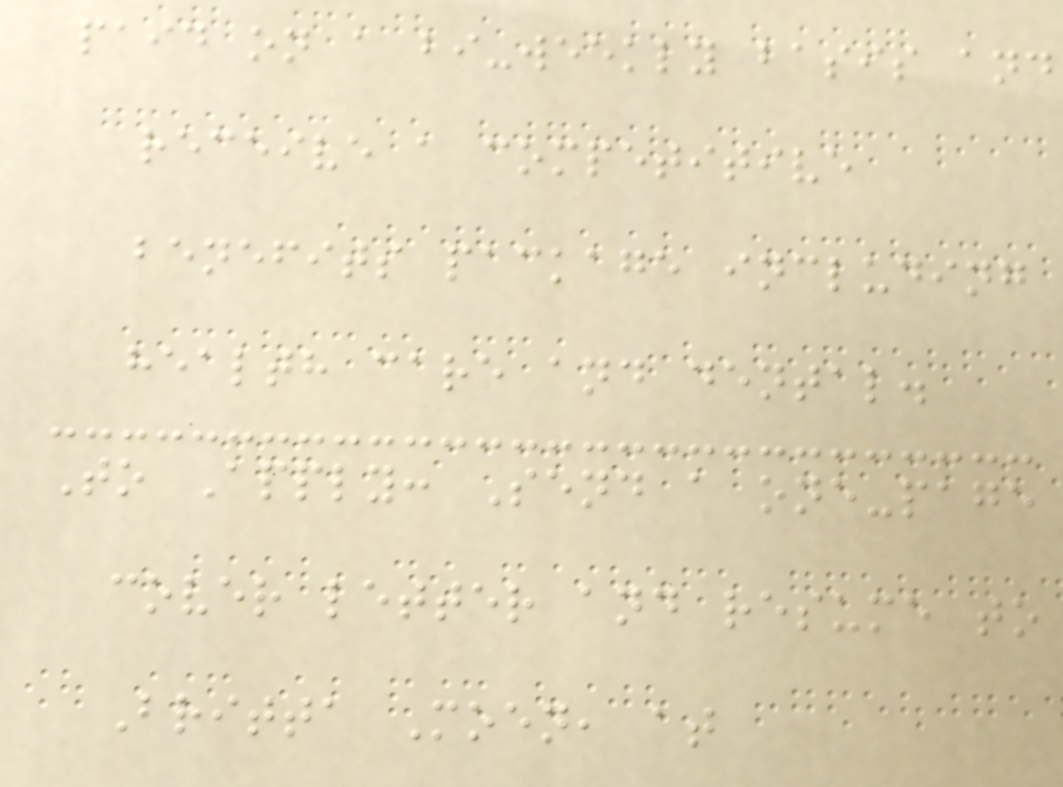paid on a bi-weekly basis and
receive a competitive
benefits package including
health care and dental.
To Apply: Send a one-page
cover letter and resume to
Britta Moen, at
